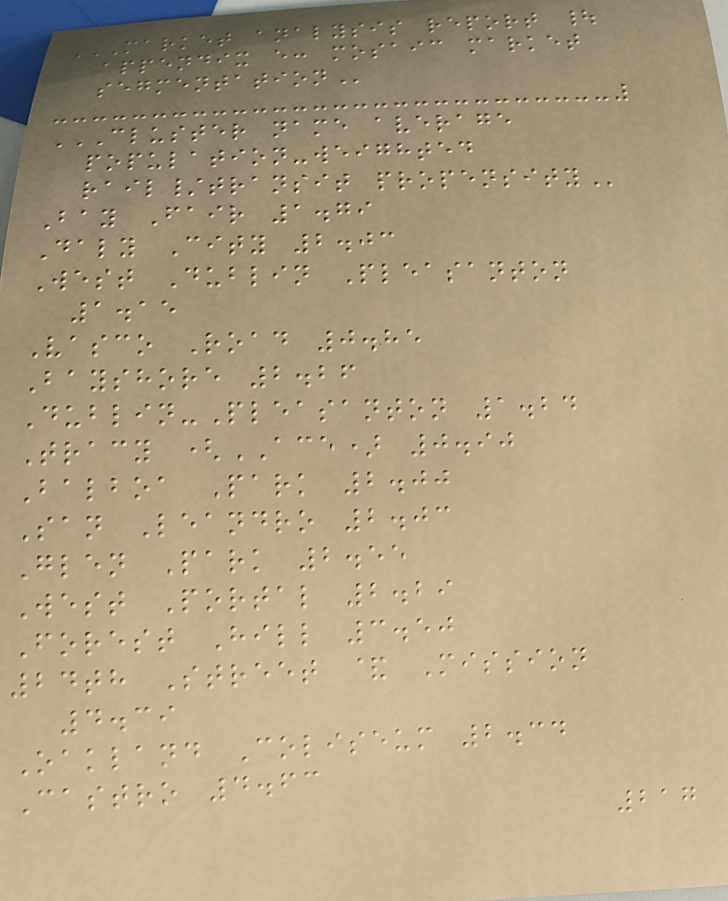MARKET ANALYSIS REPORT |
APPENDIX E: MOSAIC MARKET
SEGMENTATION
CLUSTER NAME AVERAGE
POPULATION-WEIGHTED
RAIL/TRANSIT PROPENSITY
Bay Fair 1.79
Daly City 2.03
West Dublin Pleasanton
1.15
Vasco Road 0.85
Bayshore 2.26
Dublin-Pleasanton 1.24
Tracy (ACE) 0.90
Balboa Park 2.00
San Leandro 2.03
Glen Park 2.55
West Portal 2.29
Forest Hill 3.50
24th Street & Mission
4.39
Oakland Coliseum 2.34
Castro 4.63
217
